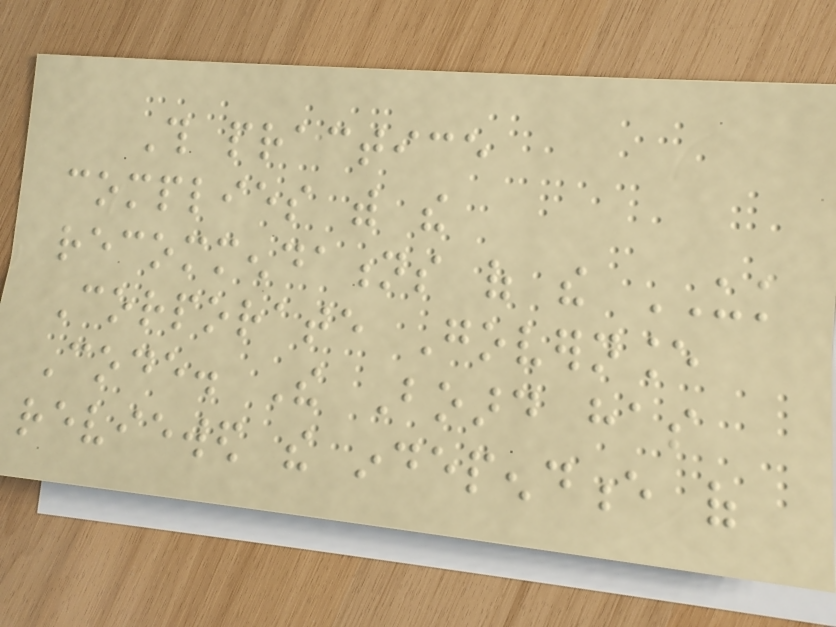This practice
complies with the
recommendations of the UK
Corporate Governance
Code. The Board has
reviewed the independence of
